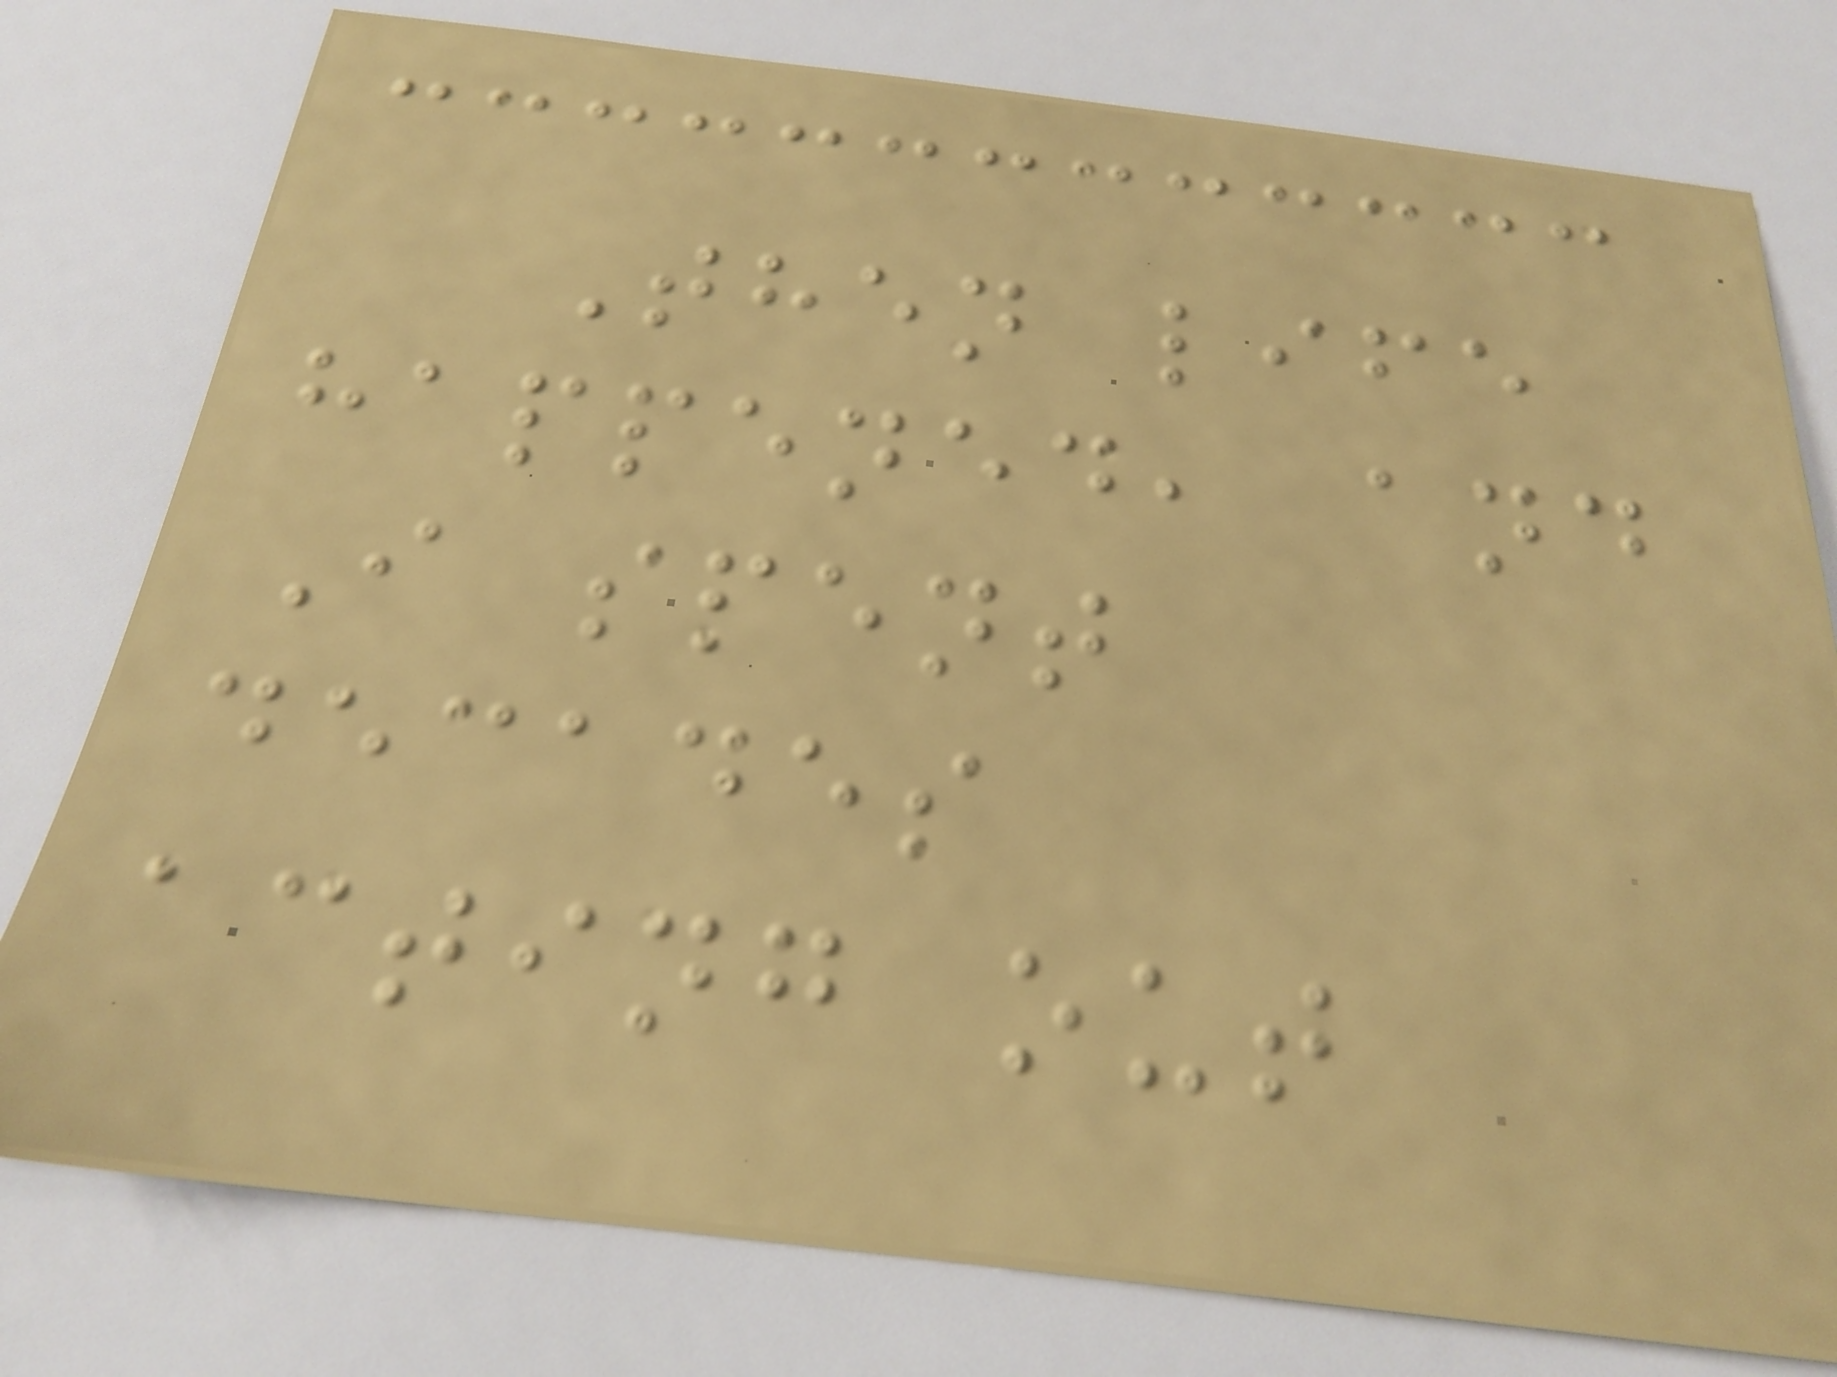Then life
happened, and
I spent
decades
acting out
